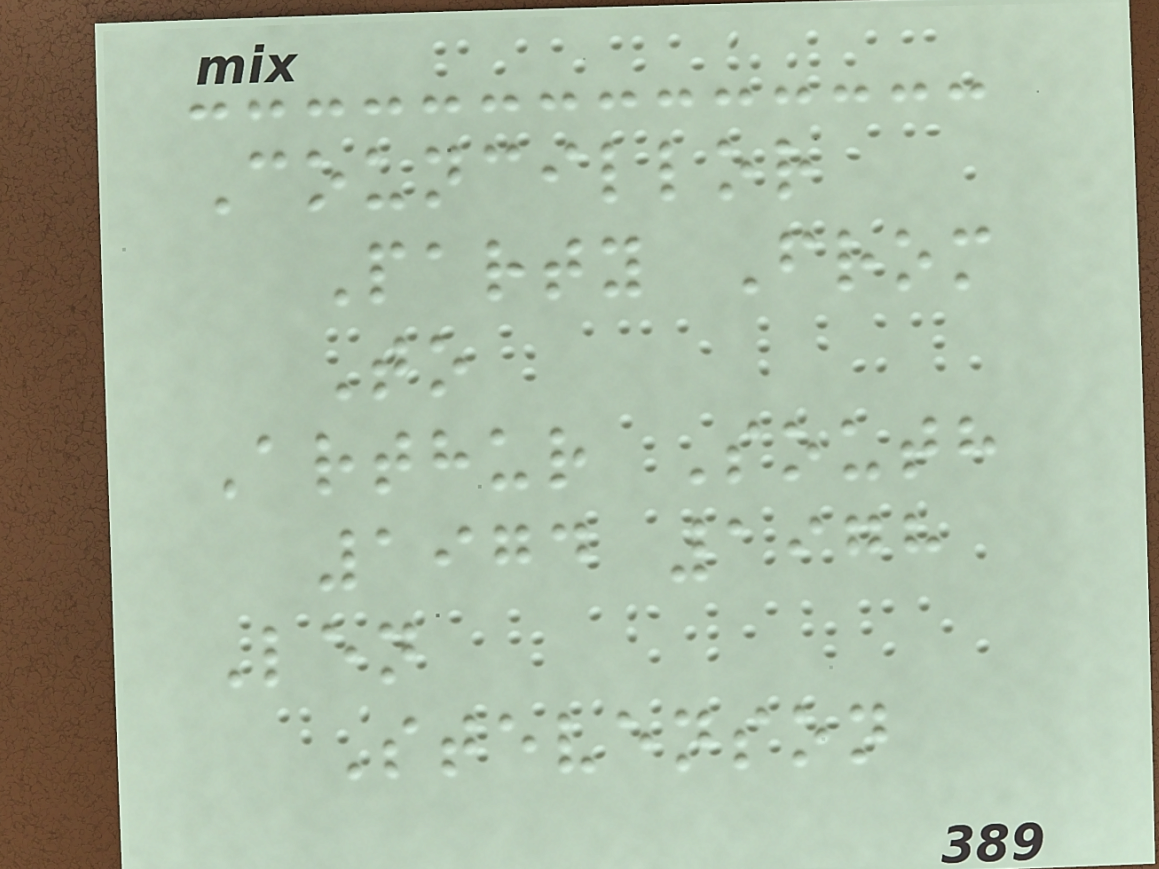Councillor
Party From
To
Arthur South
1974 1978
Len
Stevenson
